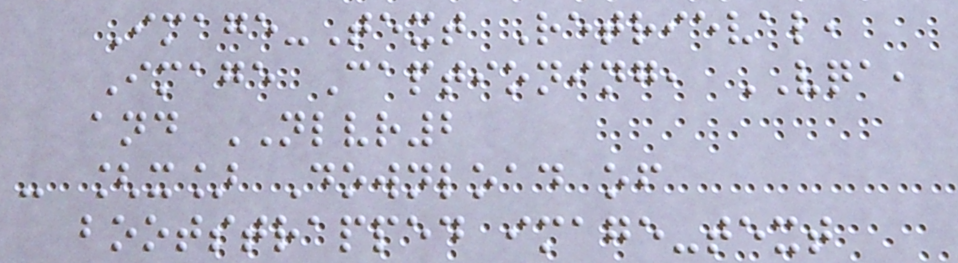Image-Text Retrieval,
Image Captioning, VQA,
and NLVR2
- [x] Download of
bootstrapped image-text
